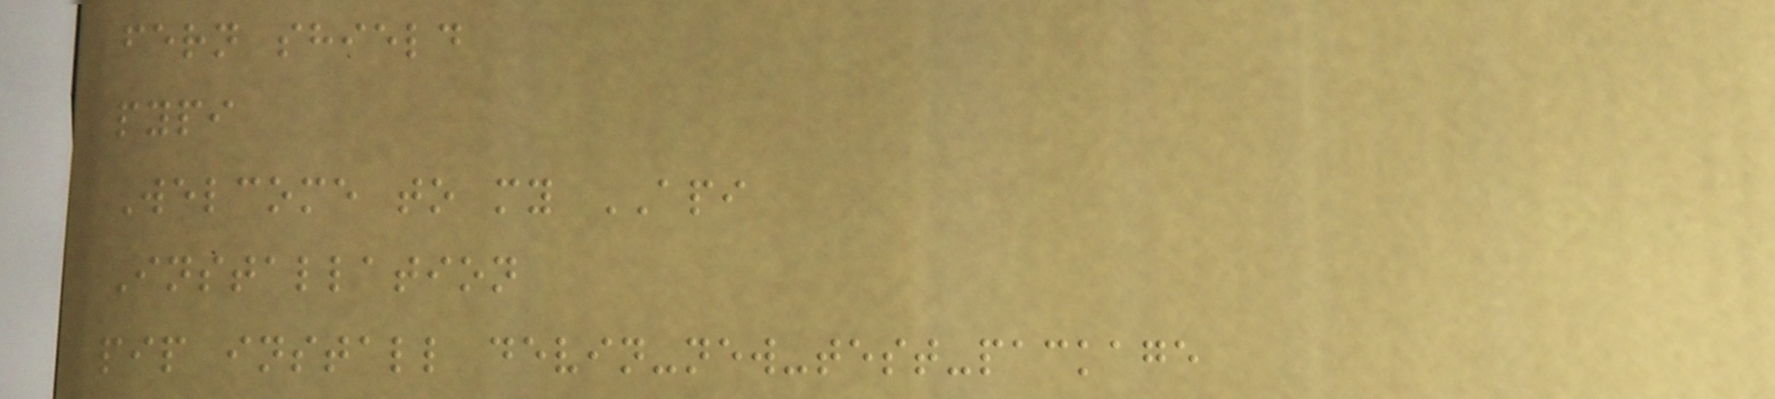fern shield
pypi
Welcome to my API
Installation
pip install devin-new-test-package
